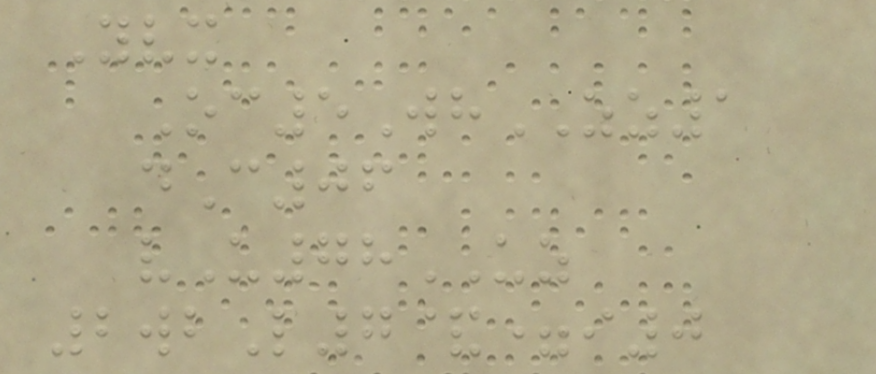Yvx
Oc5WhZZ1
dC06
vU78UZ
2wbL7&=i0
